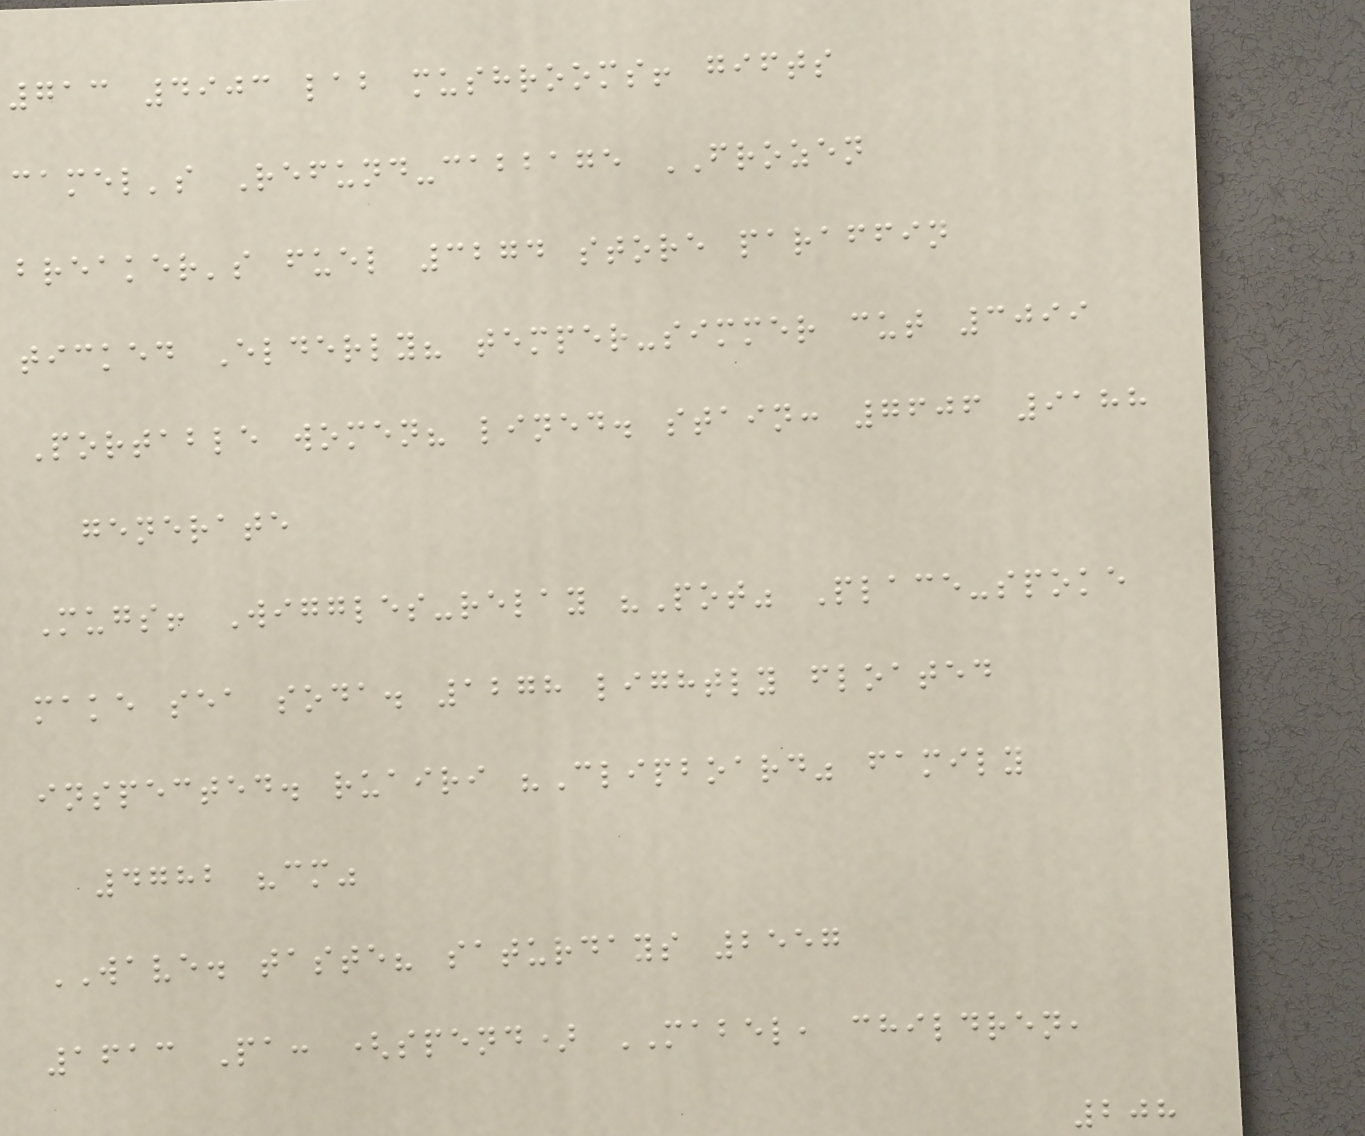713 4903 lab mushrooms! gifts
camel's Refund-cabbage FROZEN
breaker's fuel 3274 store paraffin
ticked Elderly? temper-simmer cut 3099
Portable women? lined. stain: 7606 9188
generate
Mugs! Wiggles-relay "Pot" Place-spoke
make sea soda. 1278 lightly floated
inspected. ruairi "Clipboard" family
4782 "cm"
WAVE. taste? saturdays 2557
1613 Pa: (spend) MABEL, children,
208
